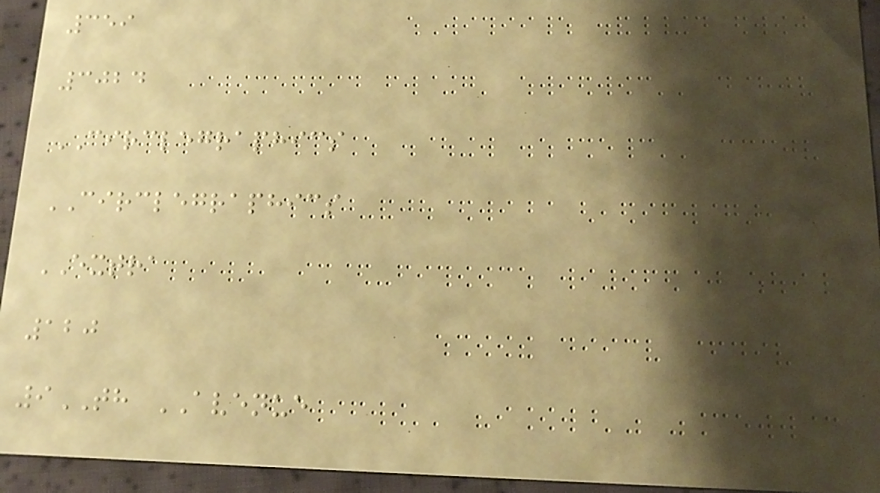359
3024
CIRCLEGRAPHICS
CIRCLEGRAPHICS
EXTRA
120
9TH AVENUE
